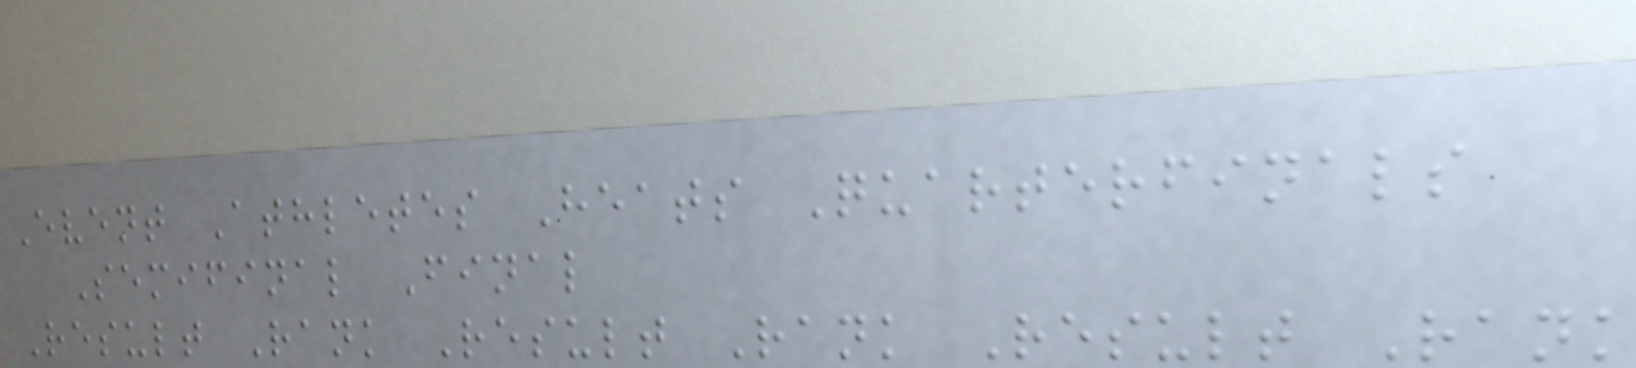Event Athletes Heats Quarterfinals
Semifinal Final
Result Rank Result Rank Result Rank
